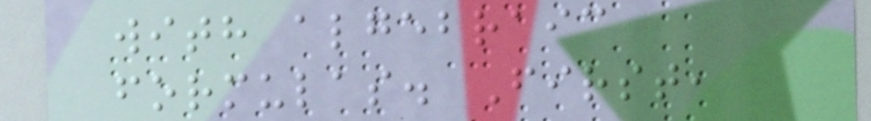with algebraic
formulas. First,
